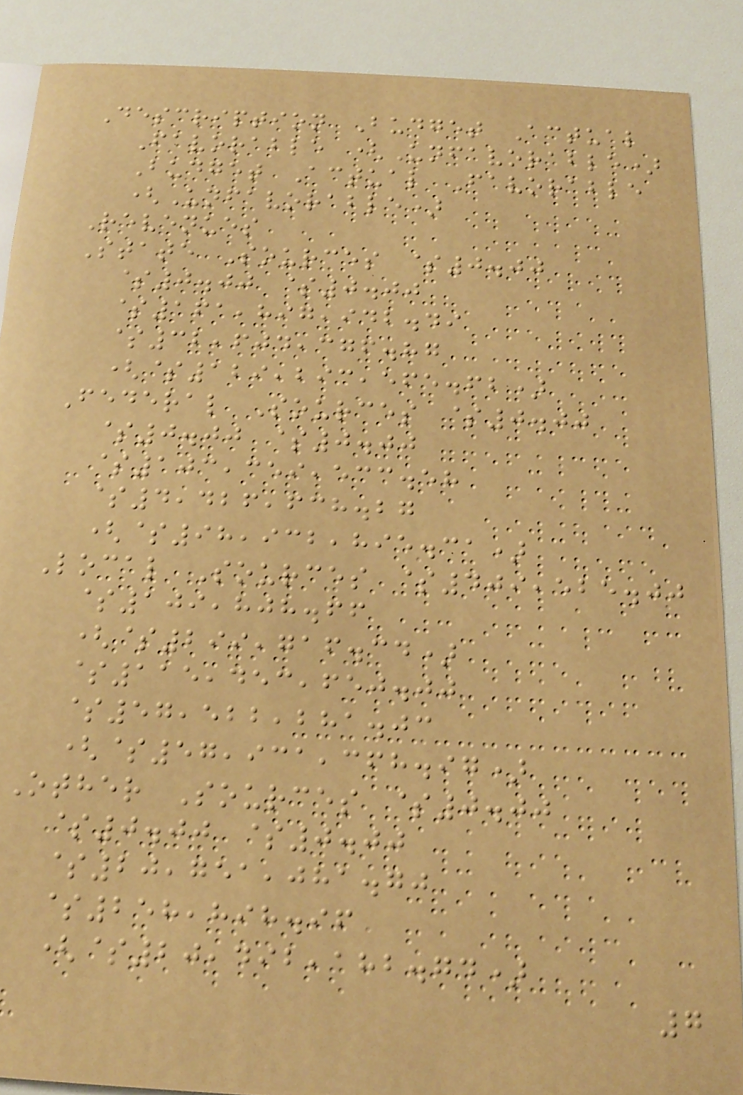Description Budget Actual
Favorable (Unfavorable)
Budget Actual Favorable
(Unfavorable)
Revenues
State Sources $0.00
$0.00 $0.00
$161,897,942.49
$32,604,376.87
($129,293,565.62)
Federal Sources $0.00
$0.00 $0.00
$103,359,533.58
$4,426,638.27
($98,932,895.31)
Local Sources $409,525.00
$109,808.66
($299,716.34)
$115,453,650.00
$57,522,281.03
($57,931,368.97)
Other Sources $0.00
$0.00 $0.00
$20,751,081.70
$258,898.96
($20,492,182.74)
7
